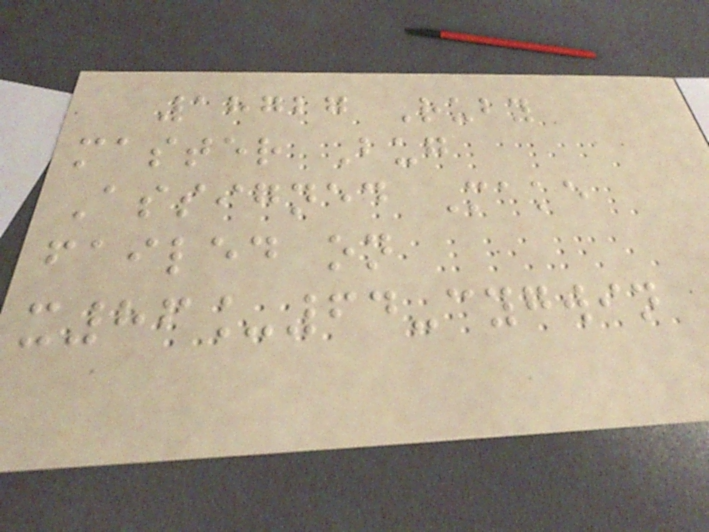18727 Ruby
master Bug
Assigned Make
failed on
x86_64-cygwin
